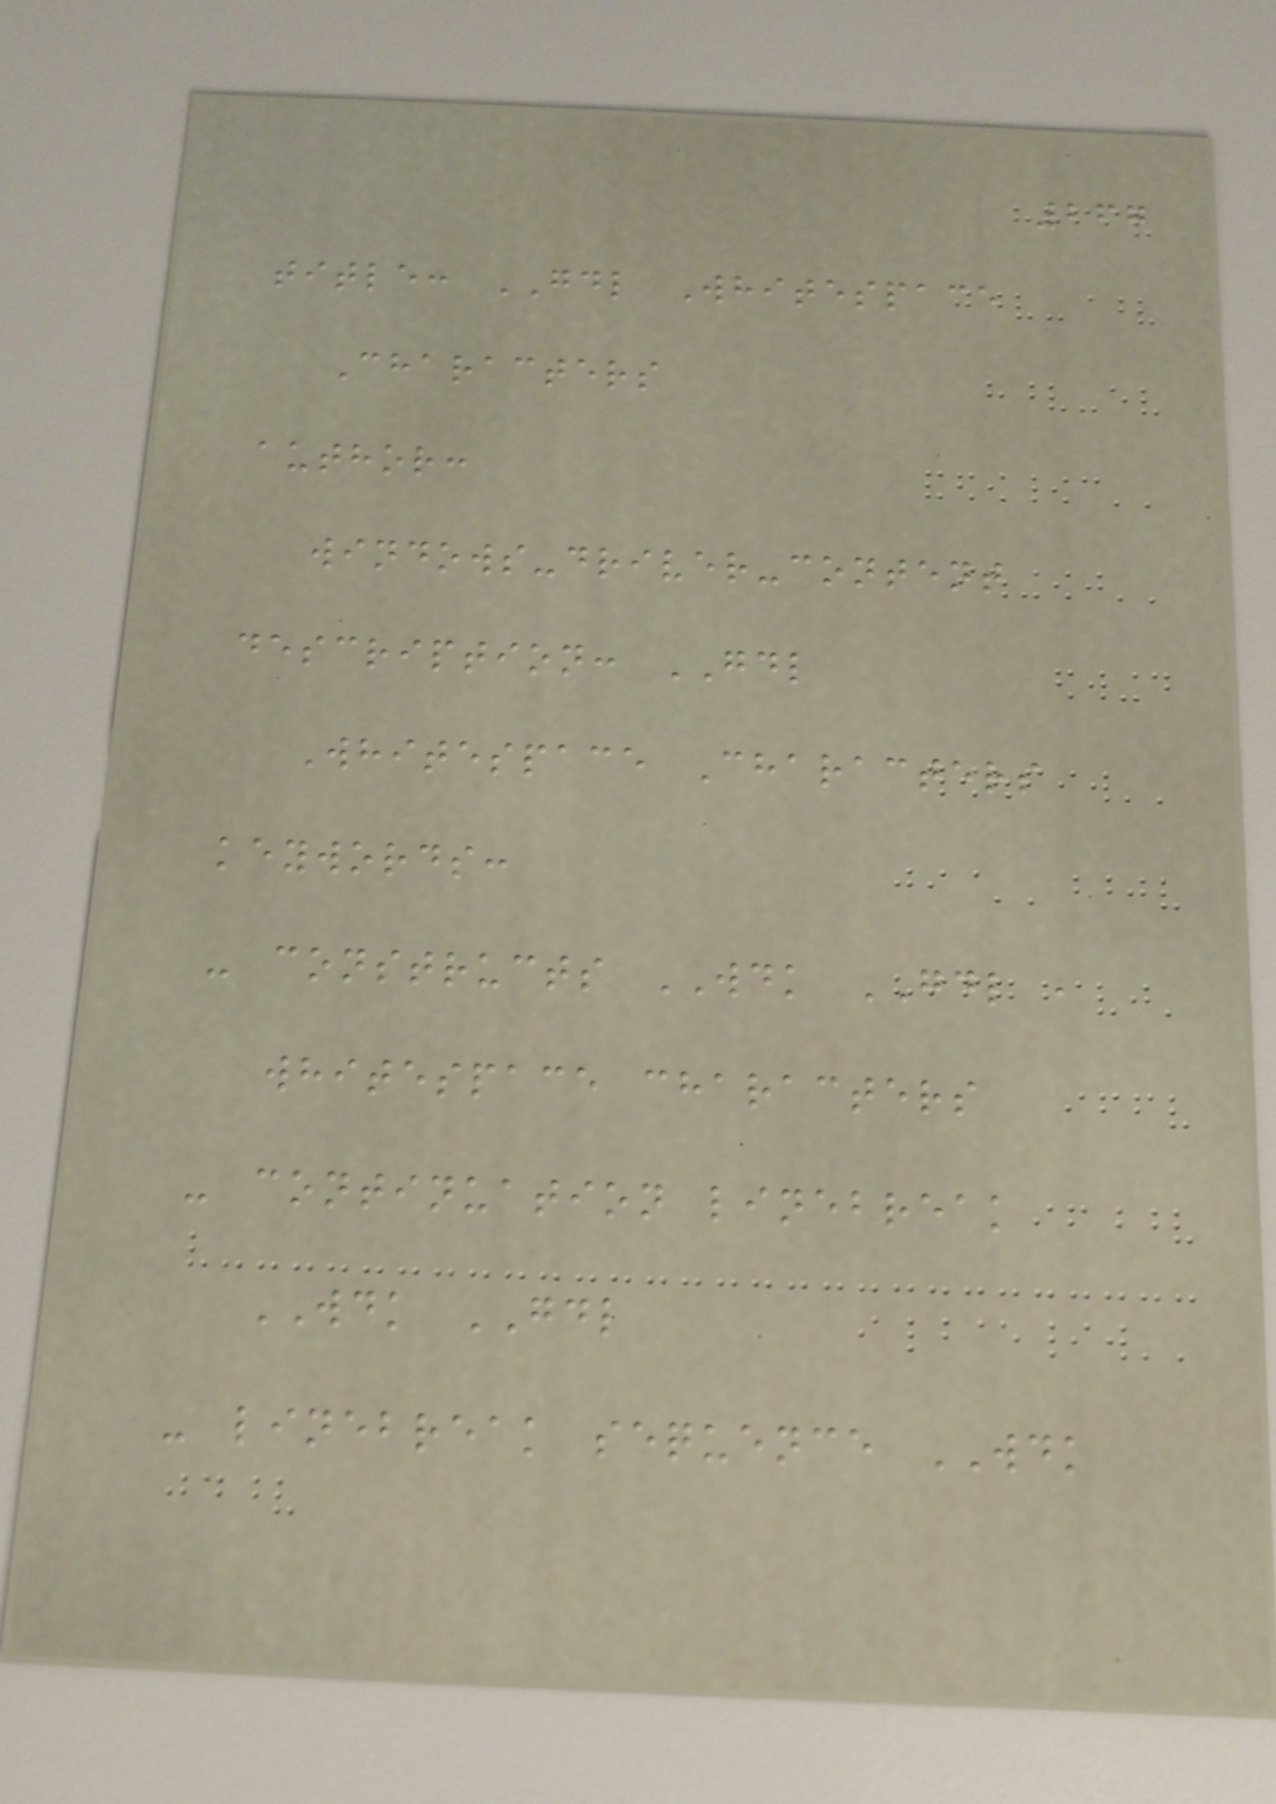267
title: GDL Whitespace
Characters
author:
windows-driver-content
description: GDL
Whitespace Characters
keywords:
- constructs WDK GDL ,
whitespace characters
- continuation linebreak
WDK GDL
- linebreak sequence WDK
